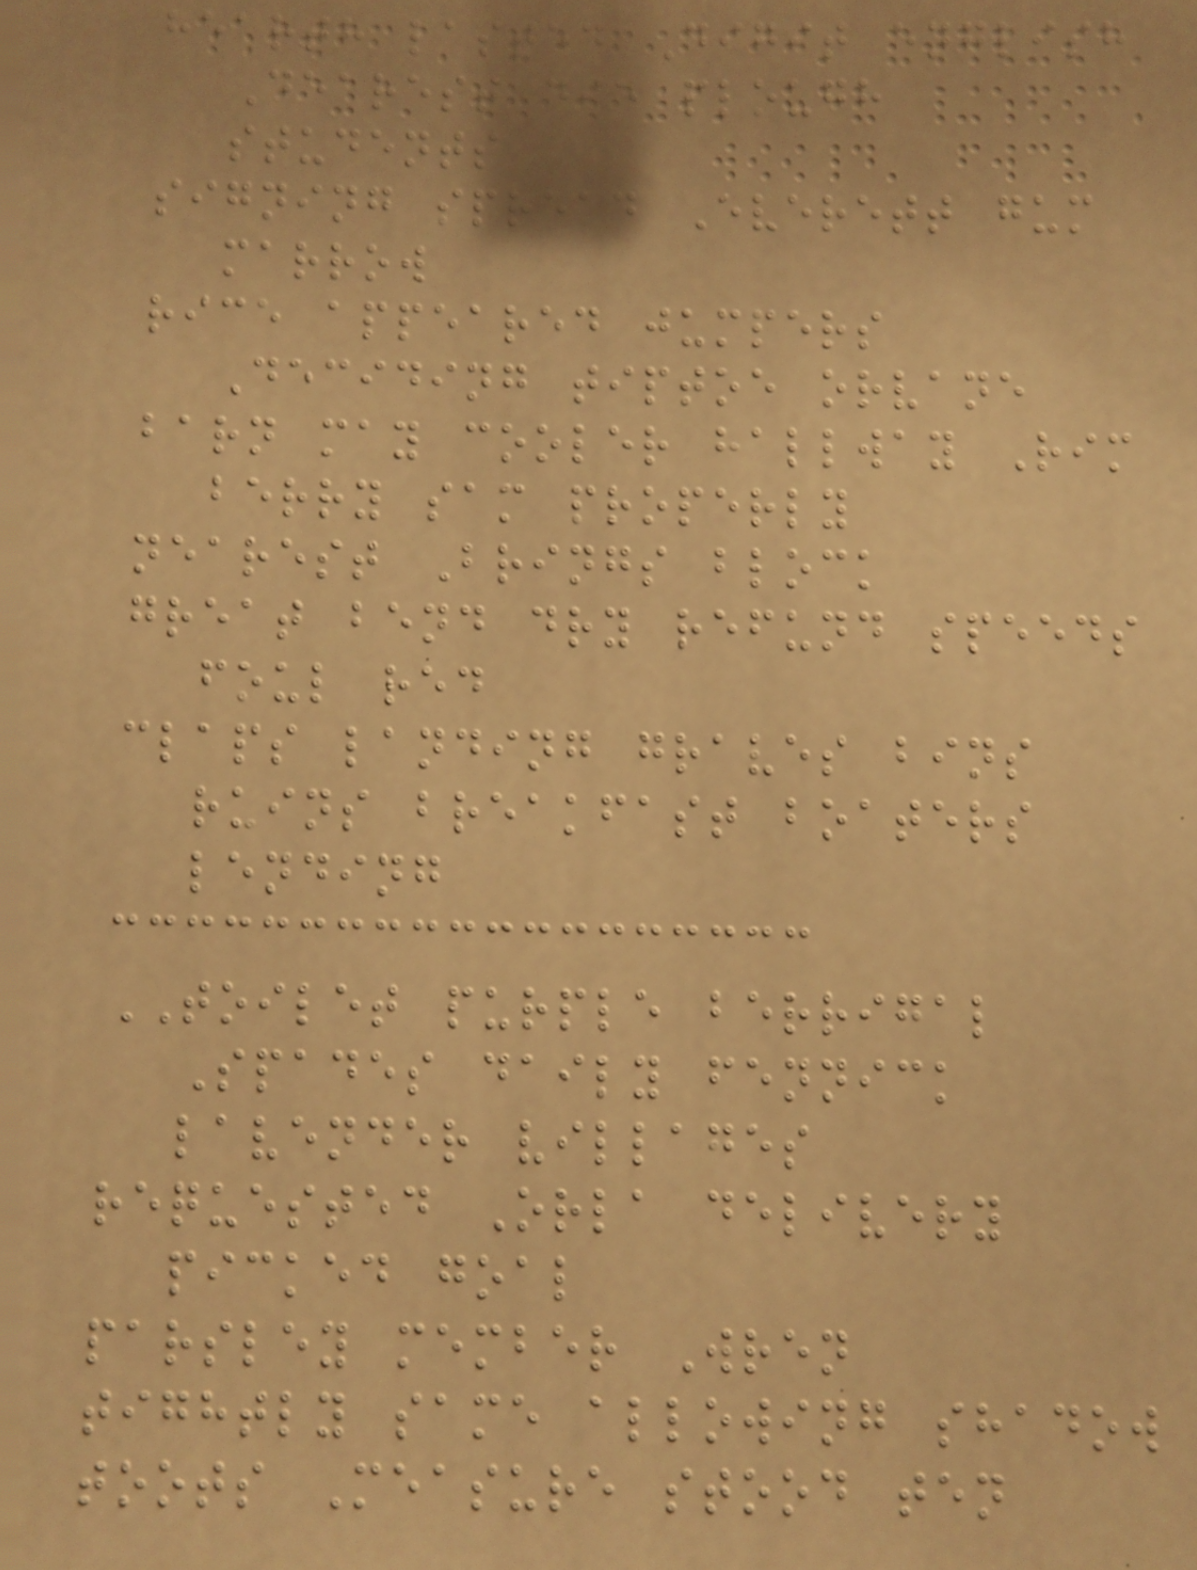hearth lasted Digit english
Dearest die plough
students
signing spread Everett gum
marrow
rice appeared jumpers
Deciding tiptoe orvane
barn may cooler hallway Rim
berry sam properly
nearest Brings block
great bend dry refund speeds
foul red
claps landing graves bins
ruins breakfast boaters
lending
TOILET purple berrigal
Spades daily fennick
lavender villages
requested Orla delivery
picked goal
parsley member Wren
tightly same allowing shadow
toots Measure stood ten
